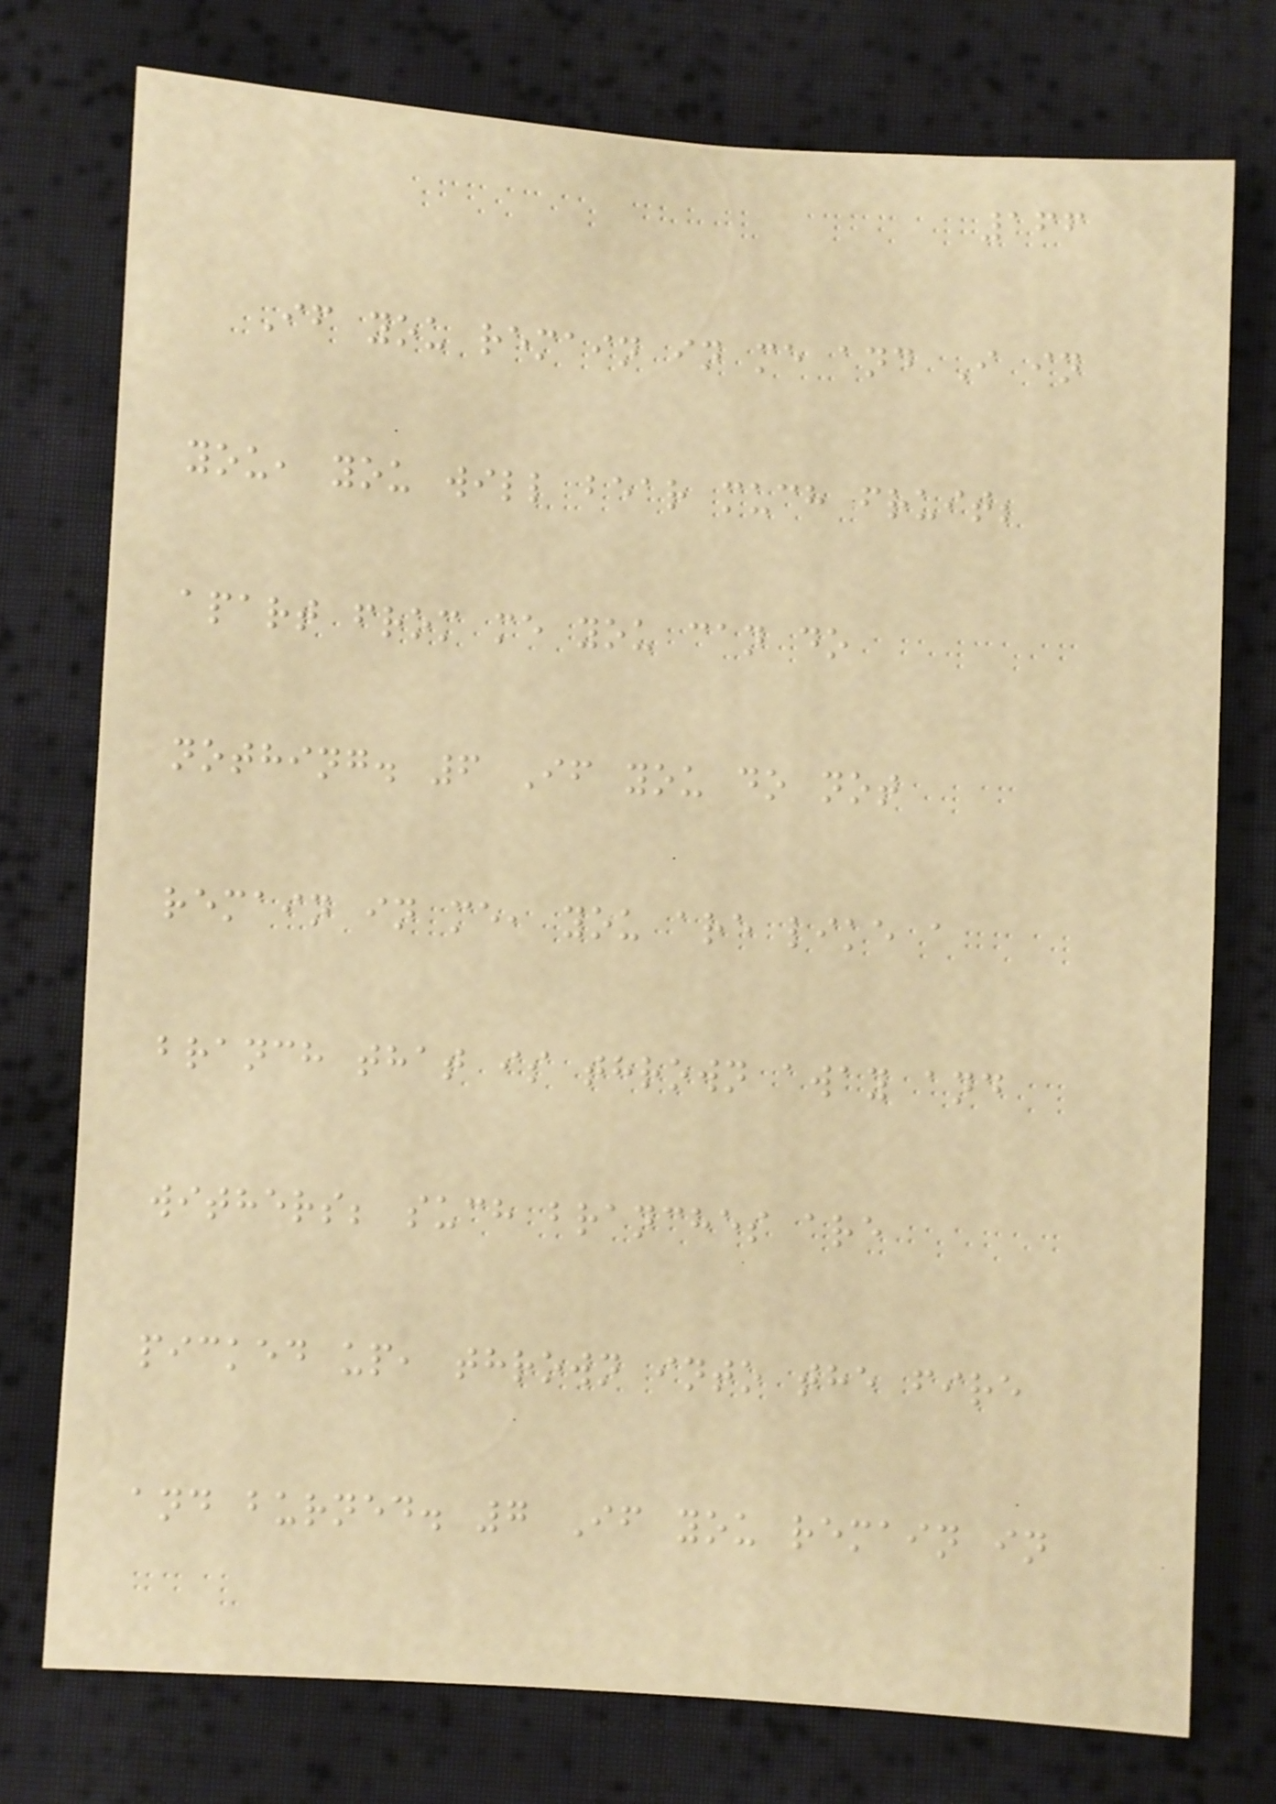166
If you remain in me and I in
you, you will bear much fruit;
apart from me you can do
nothing. 6 If you do not
remain in me, you are like a
branch that is thrown away and
withers; such branches are
picked up, thrown into the fire
and burned. 7 If you remain in
